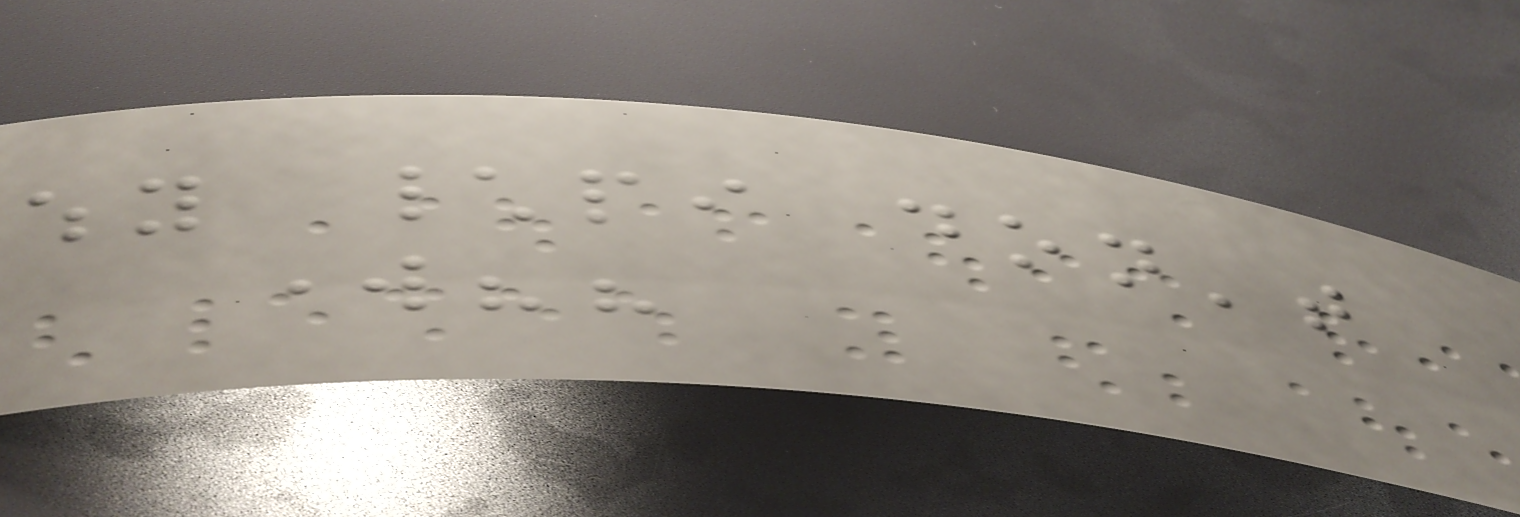why \pi don't
work??
